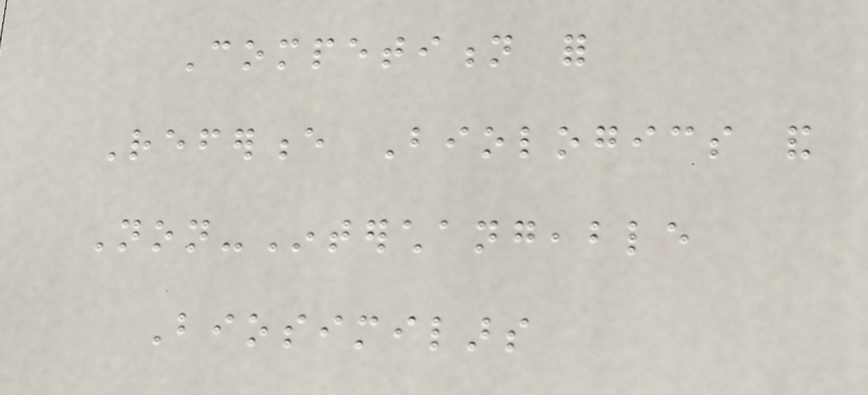Competition for
Reference Biologics and
Non-Interchangeable
Biosimilars
